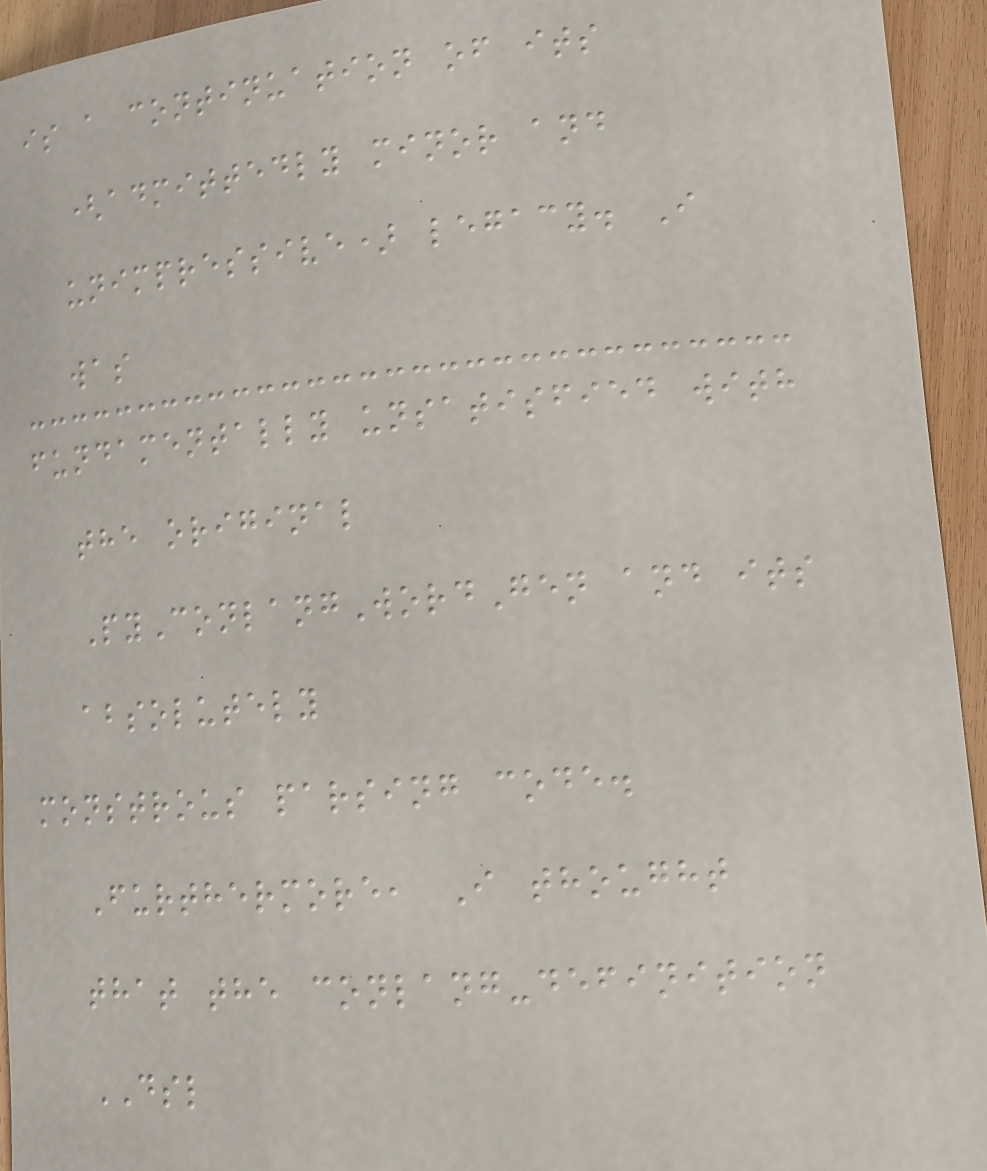is a continuation of its
(admittedly minor and
unimpressive) legacy. I
was
fundamentally unsatisfied with
the original
PyConlangWordGen and its
absolutely
monstrous parsing code.
Furthermore, I thought
that the conlang-definition
DSL
